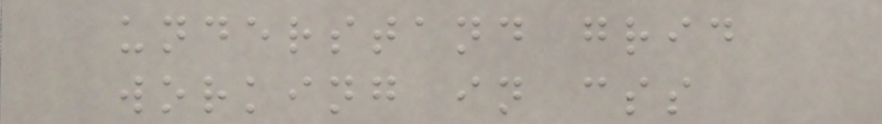understand grid
working in css
